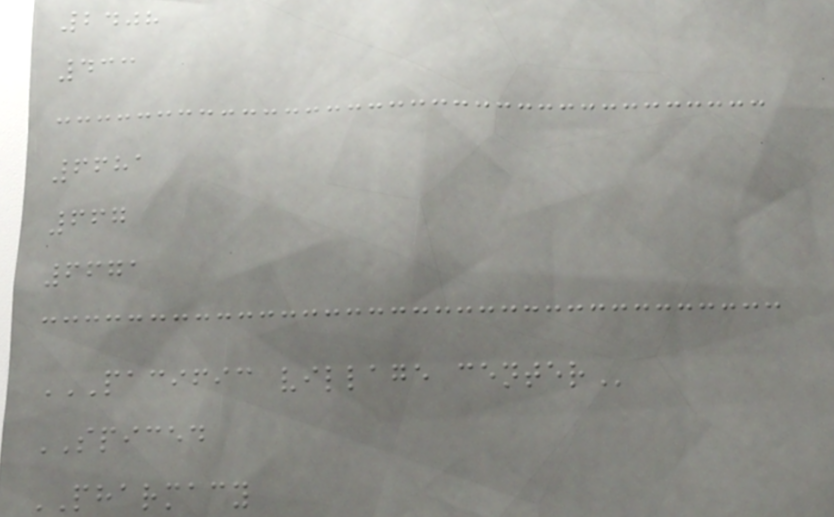2408
433
6681
667
6671
PACIFIC VILLAGE CENTER
SPICED
PHARMACY
